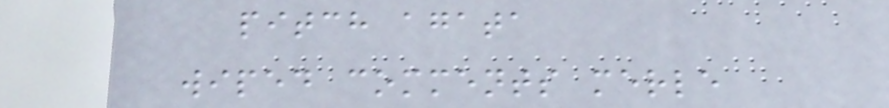pitch agata
wiped comments merle
